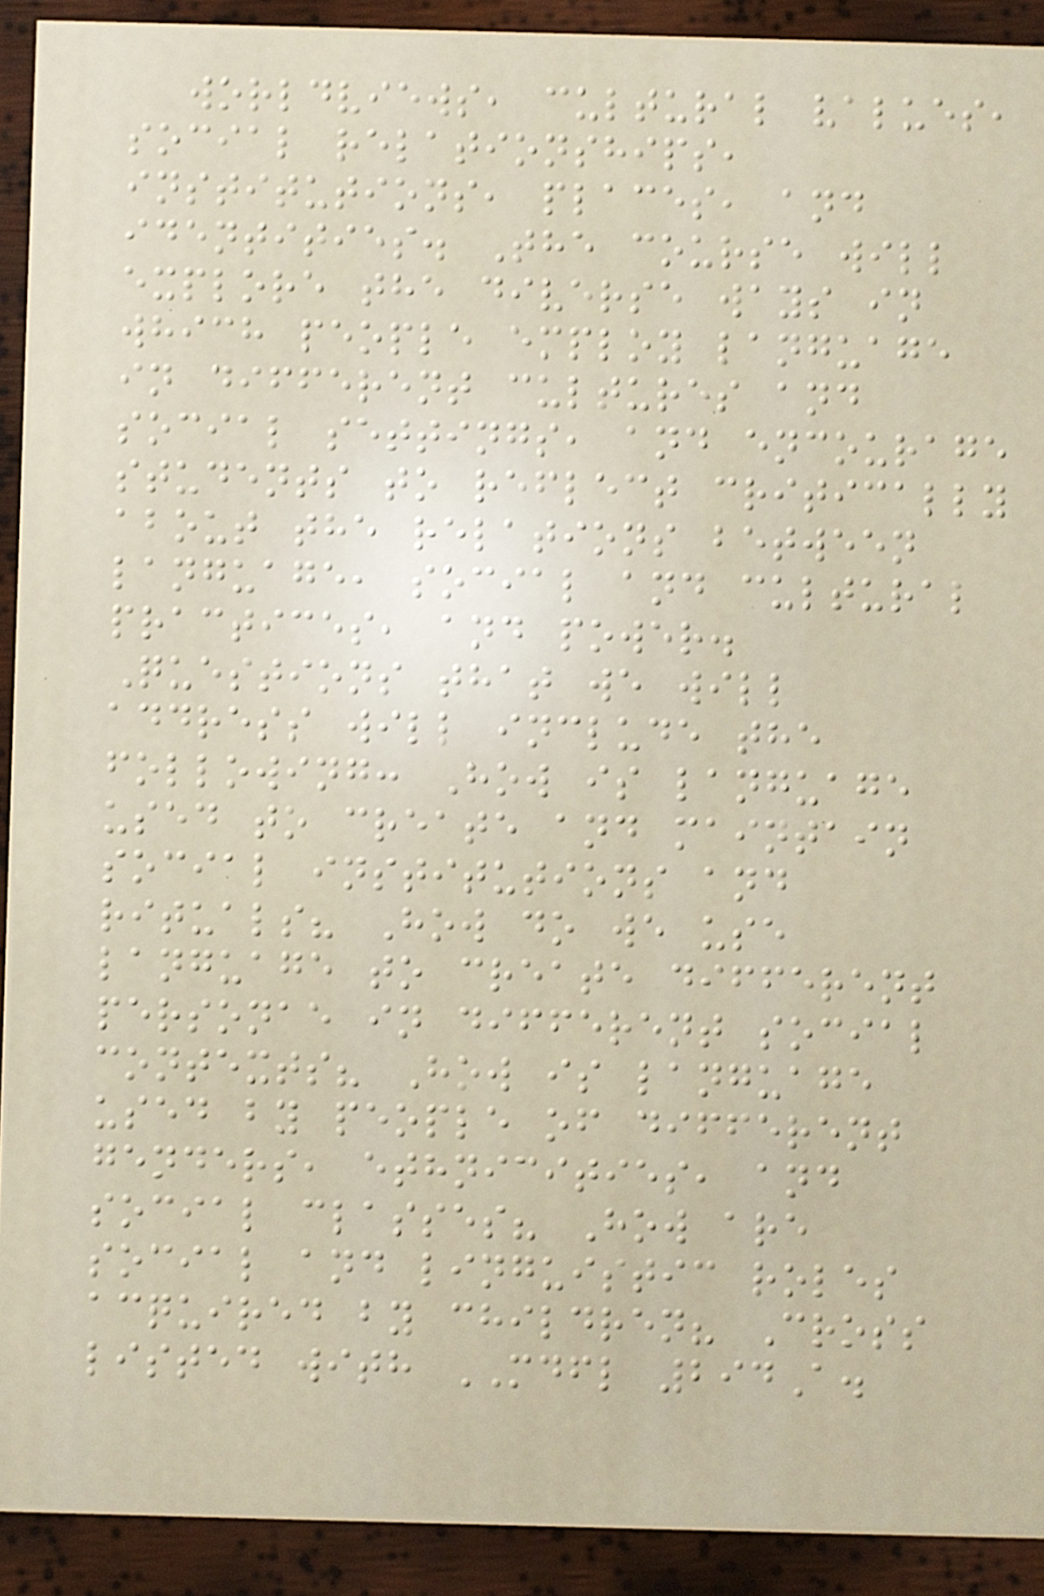worldviews, cultural values,
social relationships,
institutions, places, and
identities. The course will
explore the diverse ways in
which people employ language
in different cultures and
social settings, and encourage
students to reflect critically
about the relations between
language, social and cultural
practices, and power.
Questions that we will
address will include the
following: How is language
used to create and maintain
social institutions and
rituals? How do we use
language to create different
personae in different social
contexts? How is language
used by people of different
genders, ethnicities, and
social classes? How are
social and linguistic roles
acquired by children? Cross
listed with MDFL 294A.
